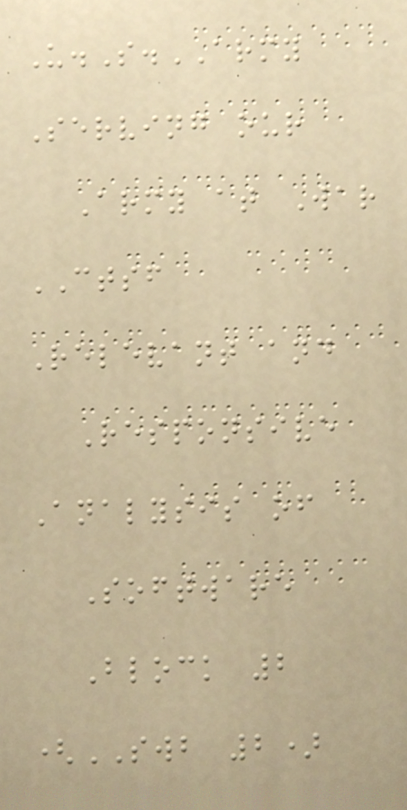U.S.ARMY
Serving our
Army at War
CTSF
Relevant and
Responsive
Analysis of
Software
Block 2
(SWB 2)
